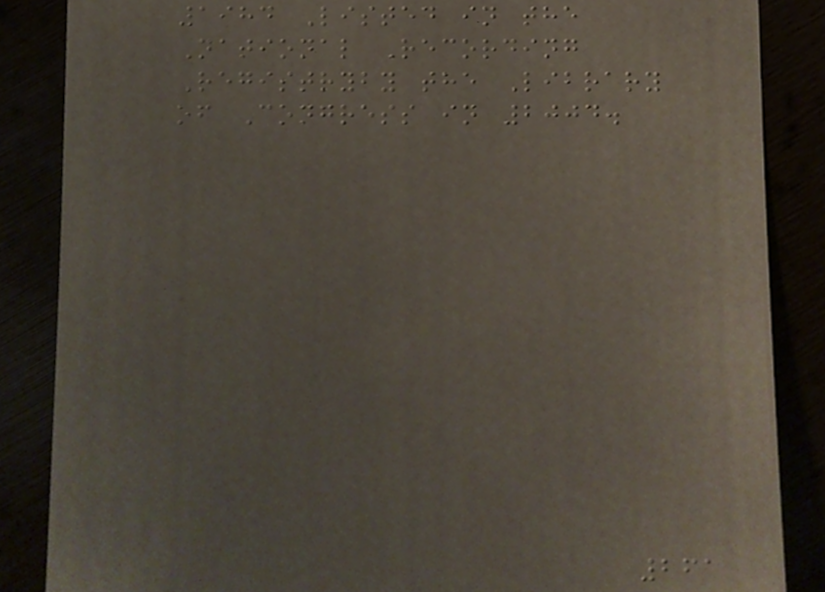1984 Listed in the
National Recording
Registryby the Library
of Congress in 2004.
261
